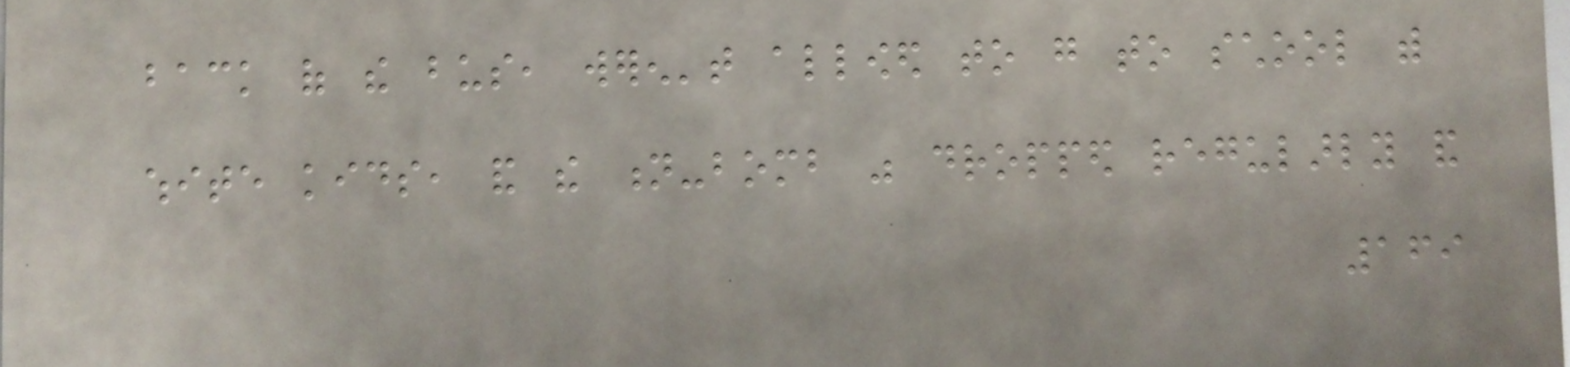back of the bus, weren't allowed to go to school with
white kids, and the n-bomb was dropped regularly and
169
